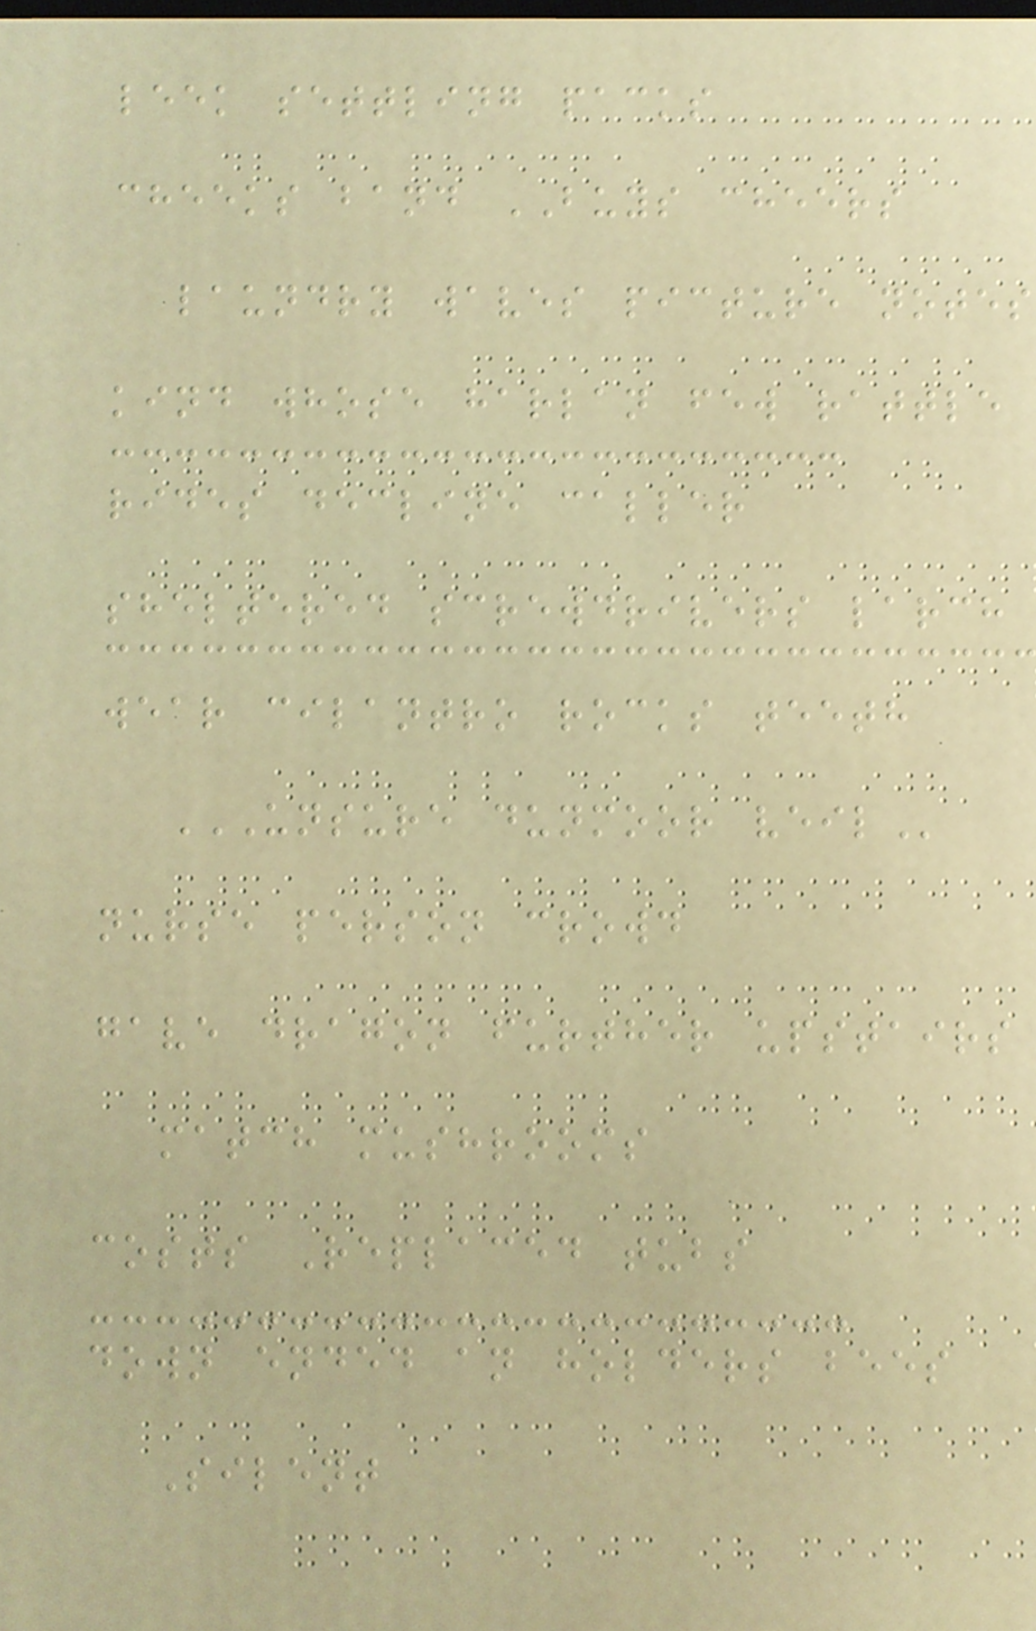leek settling packs
cheeks band BUYS cheers
laundry waves picture notes
kind whose harlan few rattle
rides decline caller
sheltered screwdrivers larch
wear cilantro rocks teeth
UNSURE DUNMOOR VEIL
nurse person crowd
gave dragon further upstairs
match mushrooms
costs Replaced tubs
down ended an holders bees
Silent
